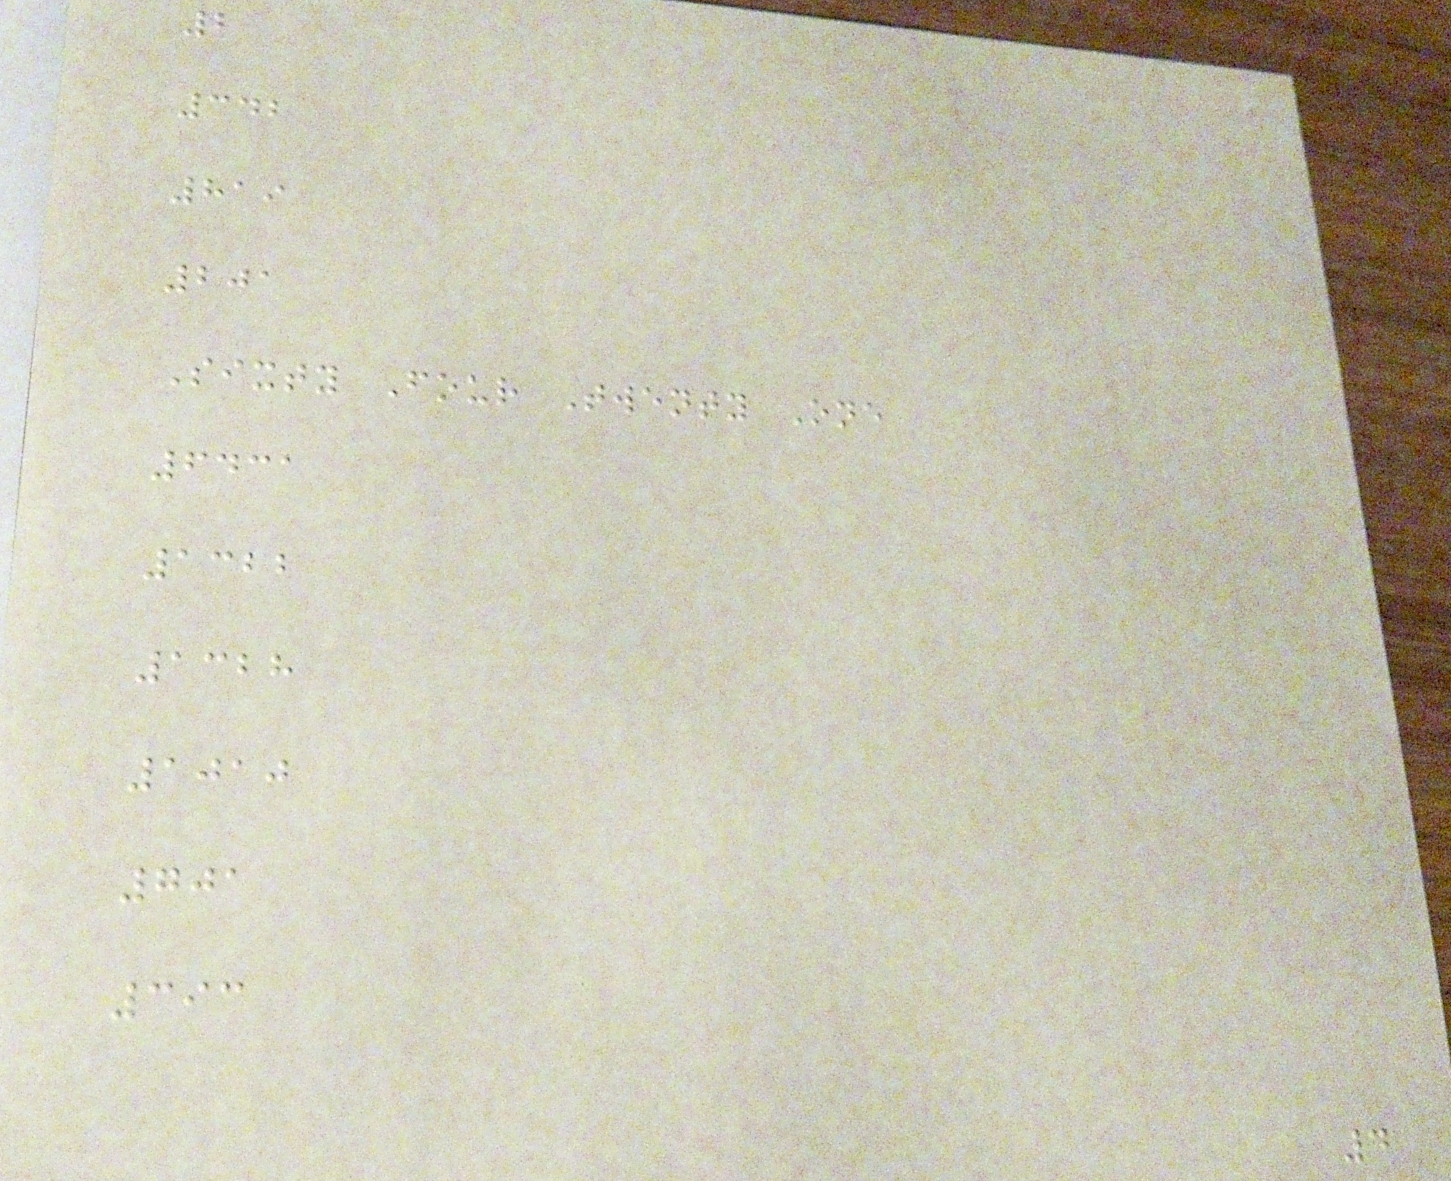2
342
819
201
Sixty Four Twenty One
6431
1322
1328
1010
701
393
4
